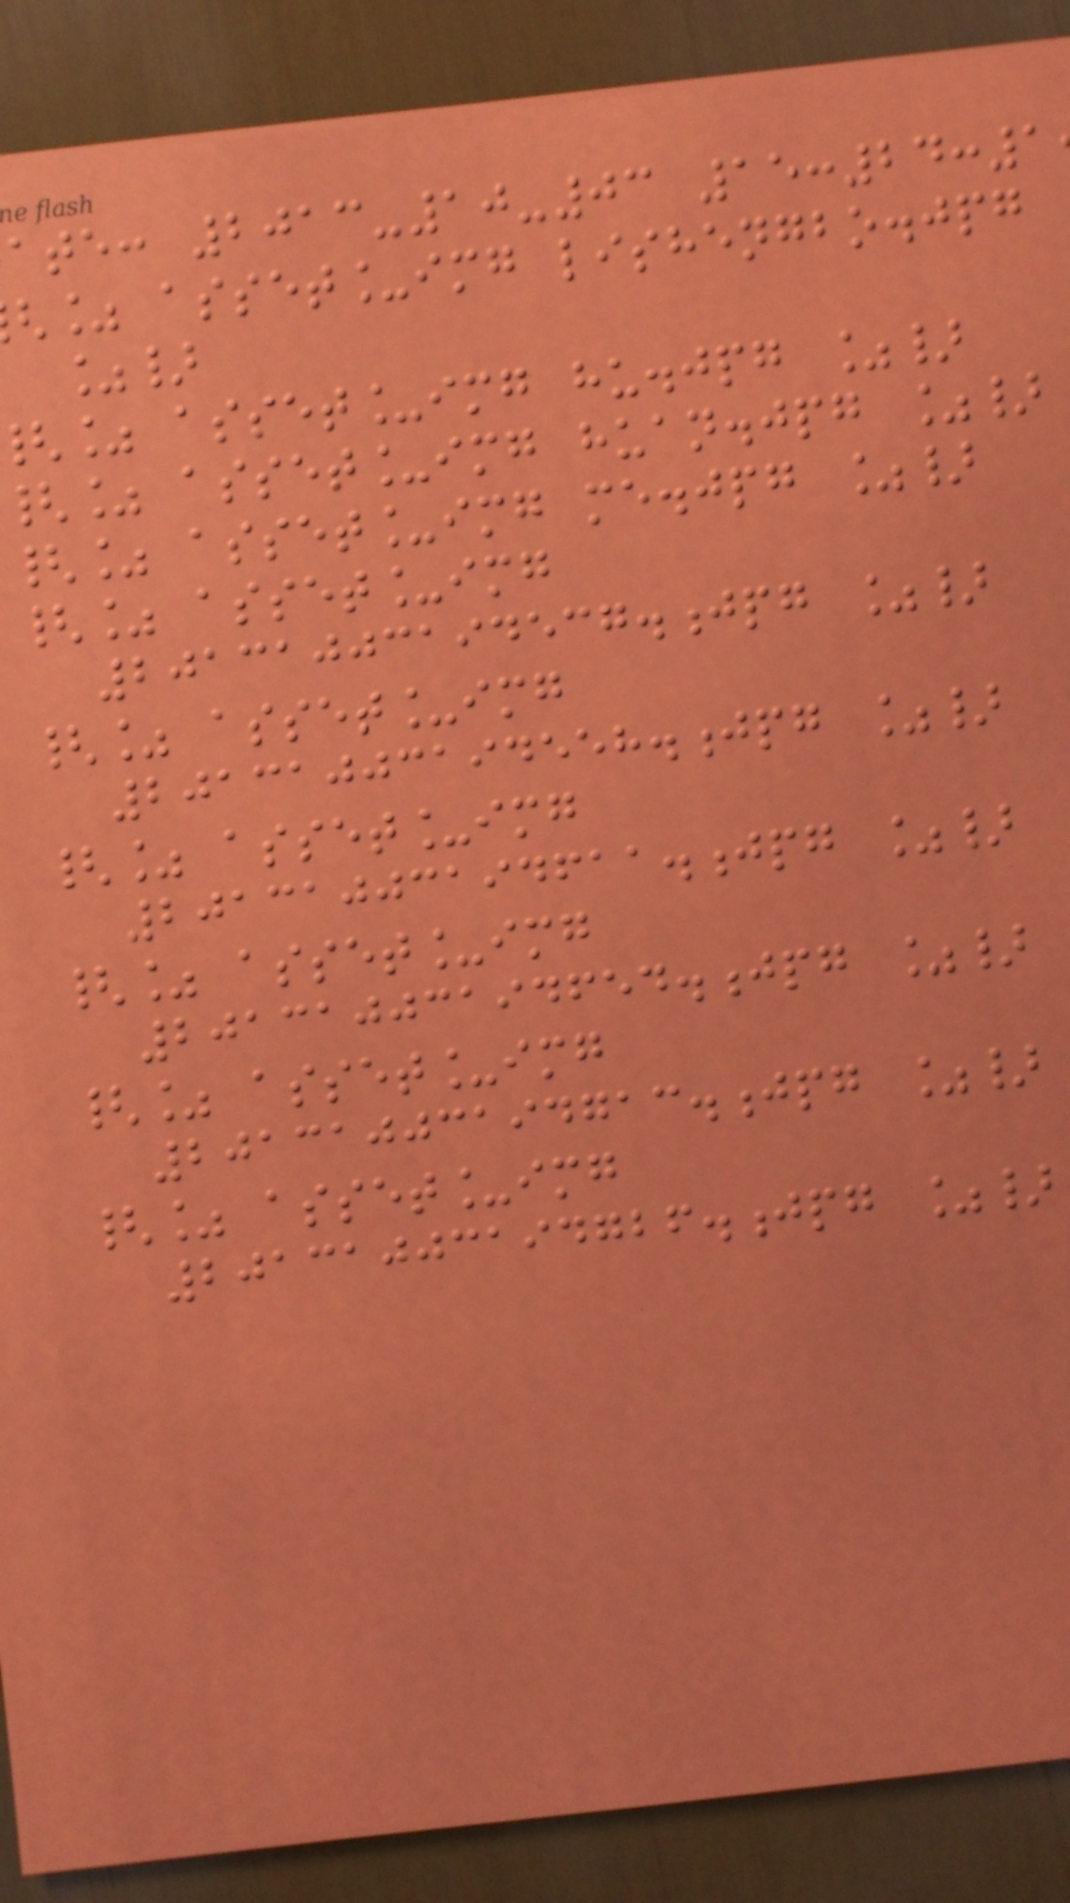ate: 2013-10-03 15:24:1
% asset_img lishengbo.jpg
%}
% asset_img hu.jpg %}
{% asset_img huan.jpg %}
{% asset_img me.jpg %}
{% asset_img
20131003194537.jpg %}
{% asset_img
20131003194558.jpg %}
{% asset_img
20131003194611.jpg %}
{% asset_img
20131003194654.jpg %}
{% asset_img
20131003194713.jpg %}
{% asset_img
20131003194726.jpg %}
